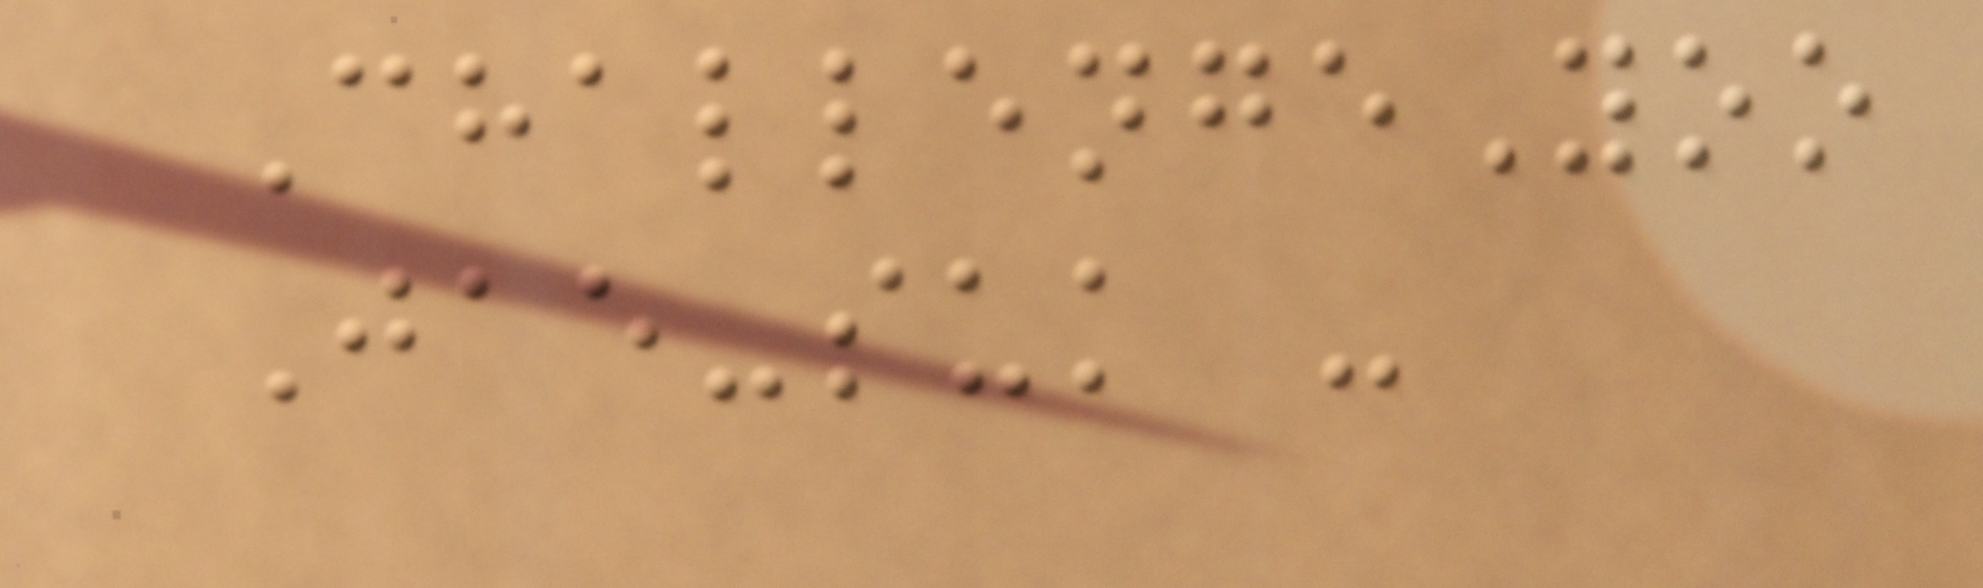ChallengeYoo
Jae-suk -
